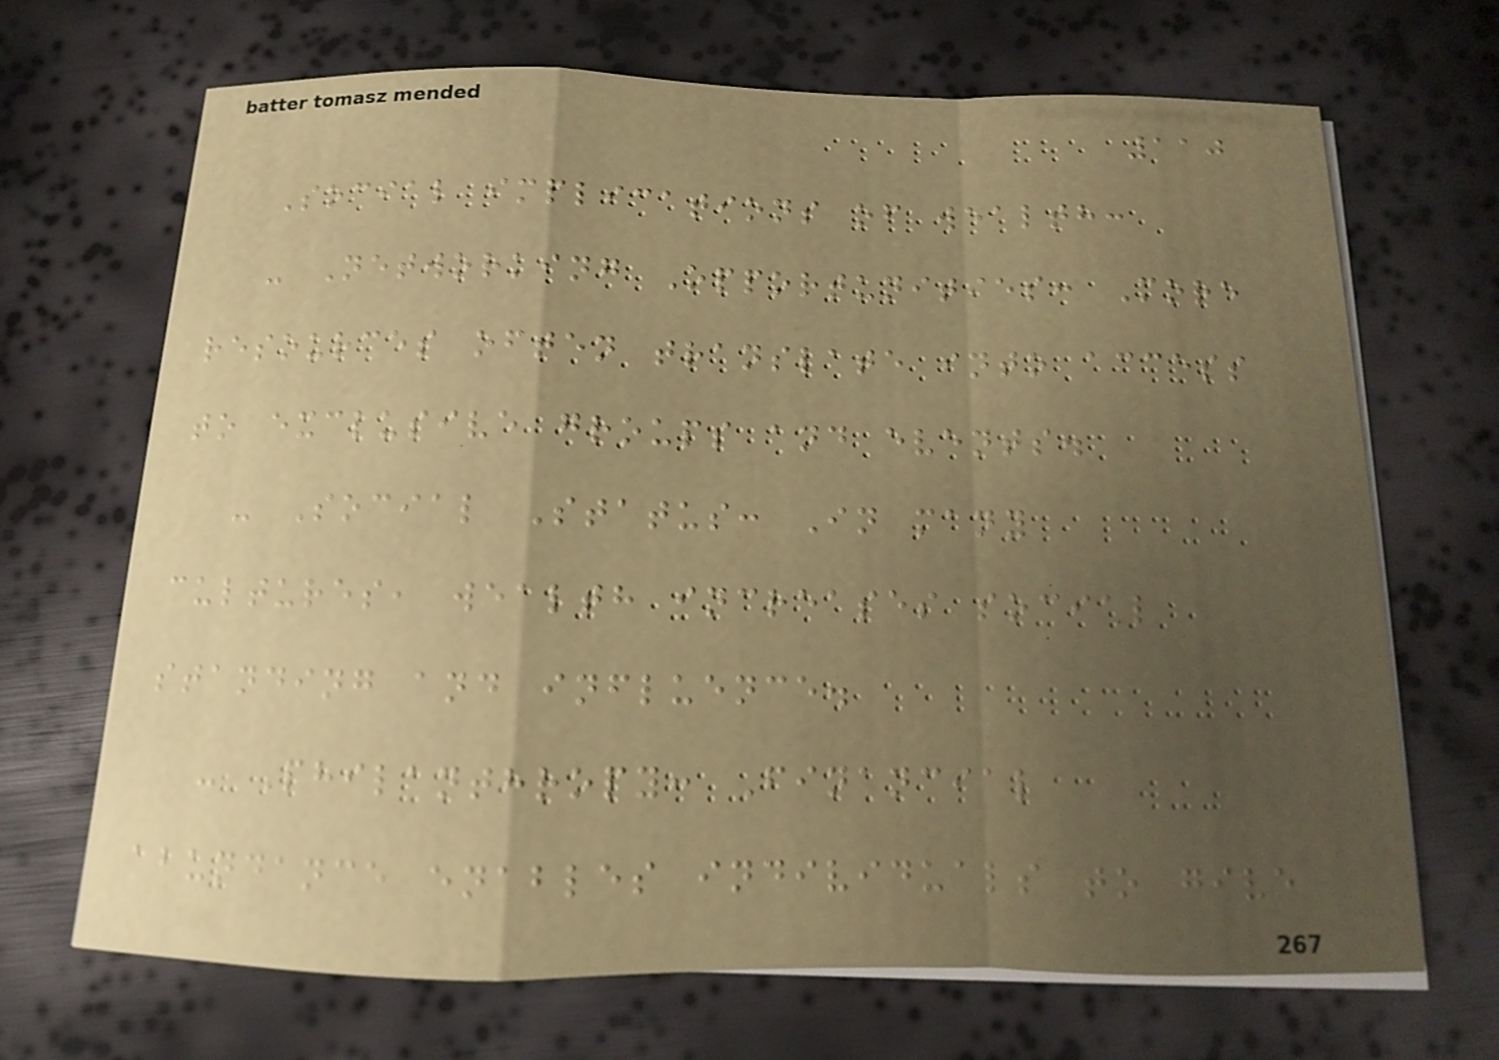110
Social implications of wealth:
- Networking Opportunities: More
resources often translate into access
to exclusive groups and events.
- Social Status: In many
cultures, wealth increases social
standing and influence.
- Philanthropy: Financial
abundance enables individuals to give
